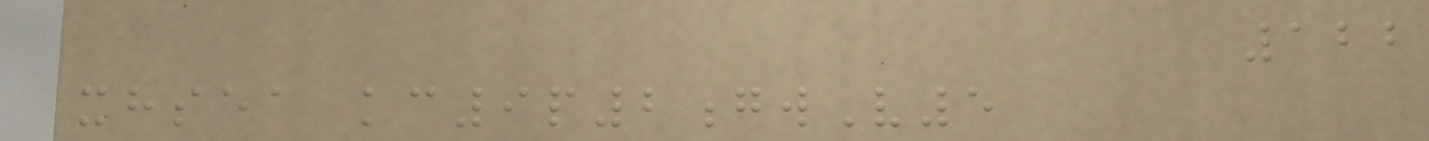122
xhsea kc9p2gwV5
